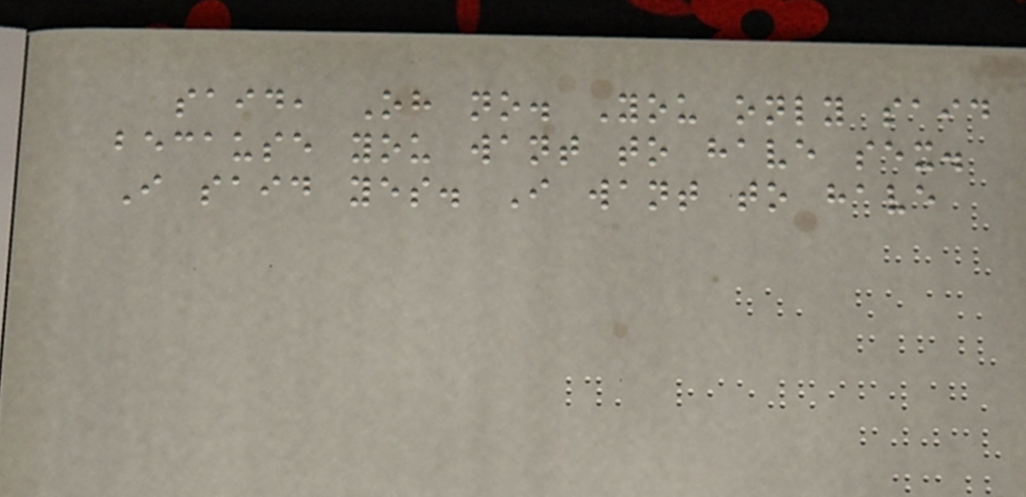said, Oh no. You only said
because you want to have sex.
I said yes. I want to have
